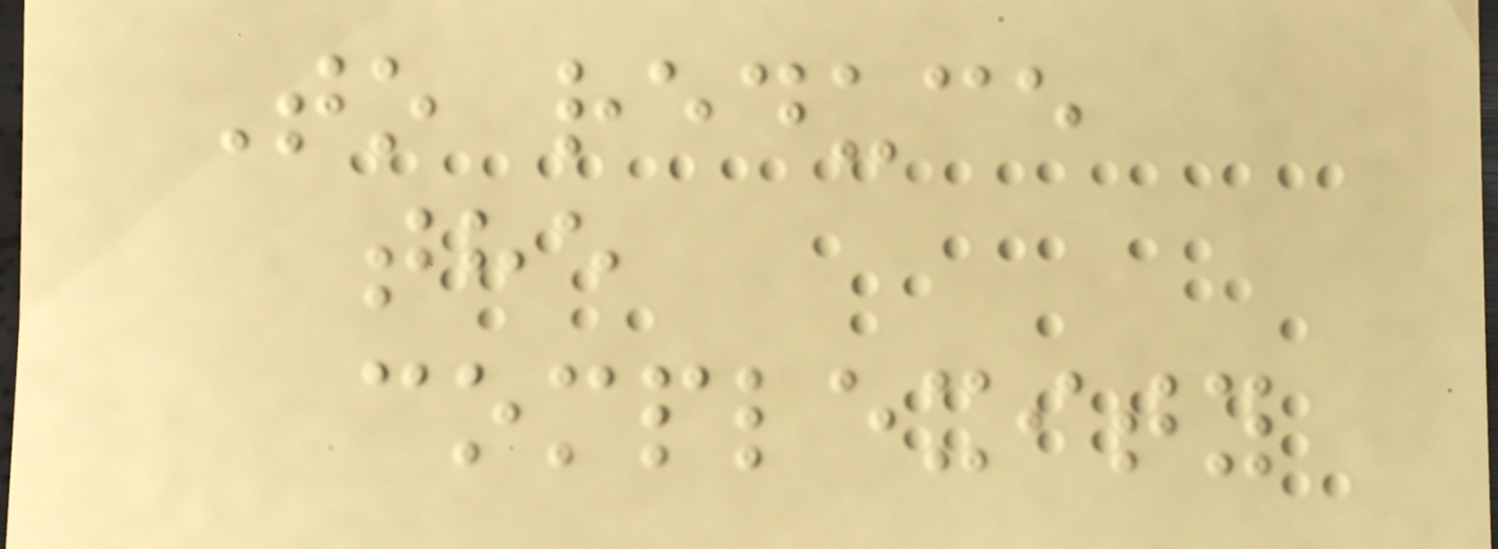To reduce
the
complexity
